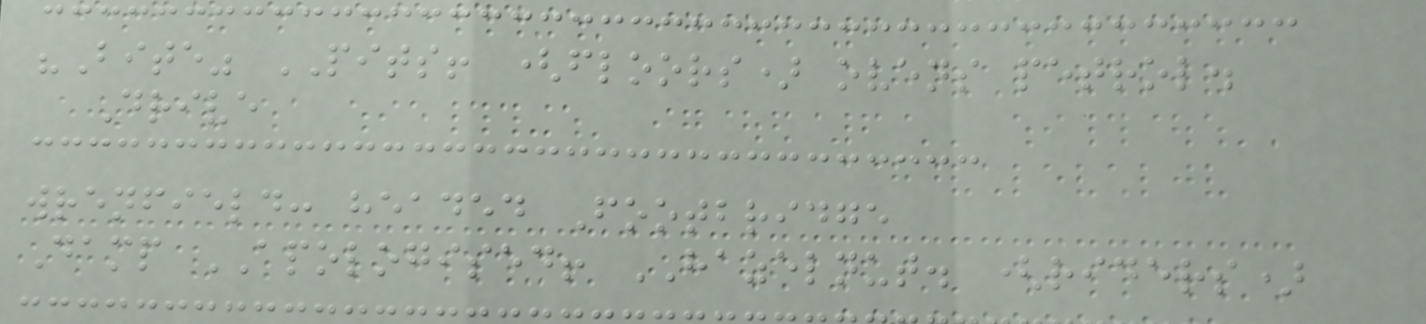"Bite" PITS! (floors) ovens petrol.
Drive
wrenfield: headed Footbridge
Damp APOLOGISED! HAZELNUT. (riders)
